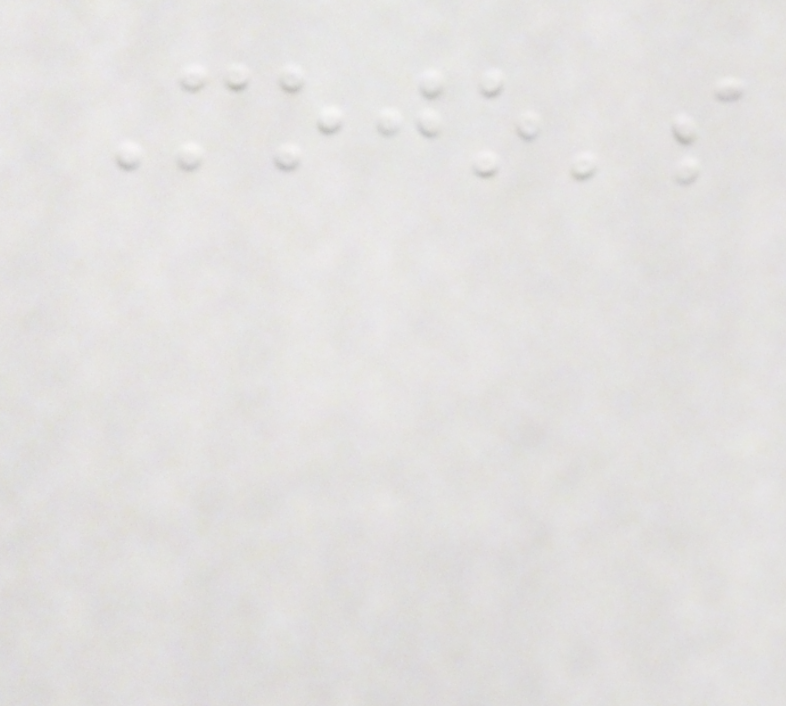Mojo's
